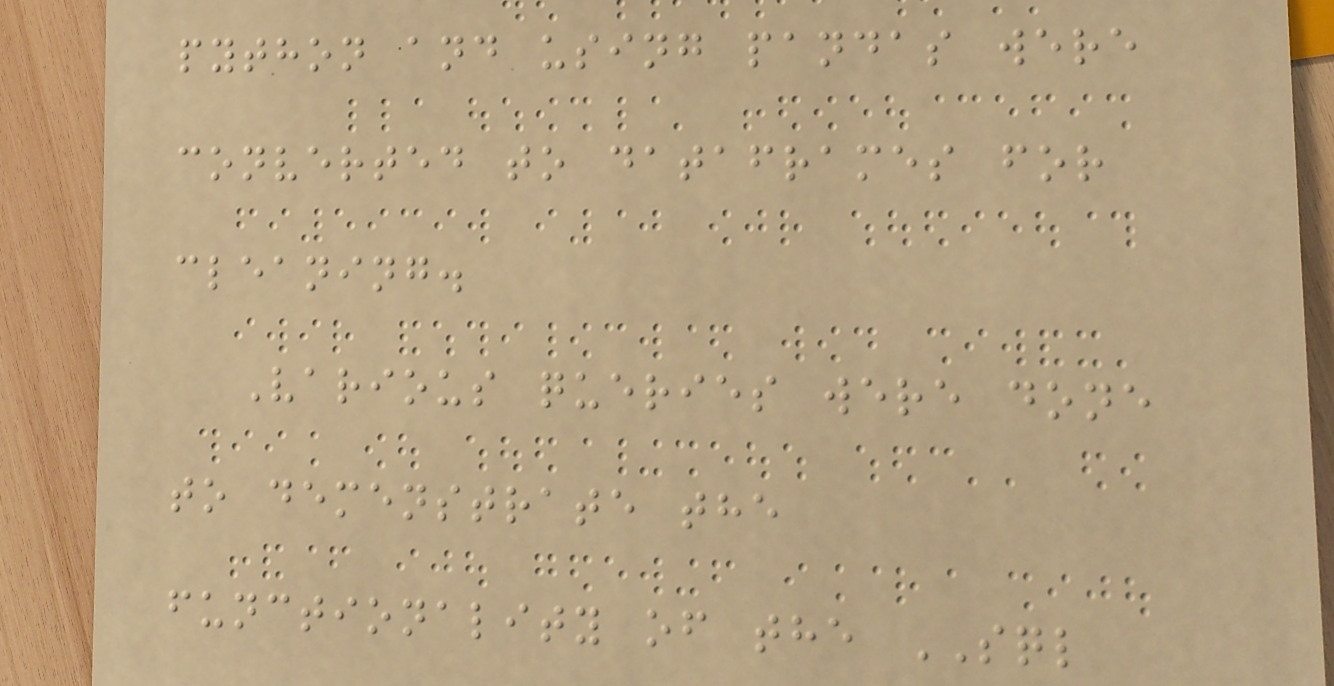python and using pandas were
converted to dataframes for
cleaning.
Various queries were done
to demenstrate the
functionality of the SQL
